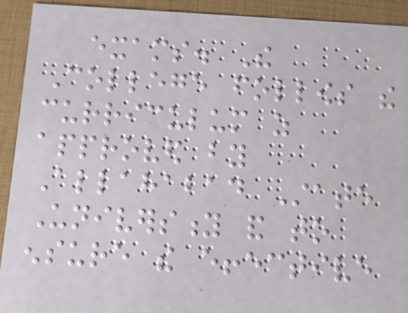exams. The
College follows the
curriculum as
approved by
Allahabad State
University and to
ensure the effective
